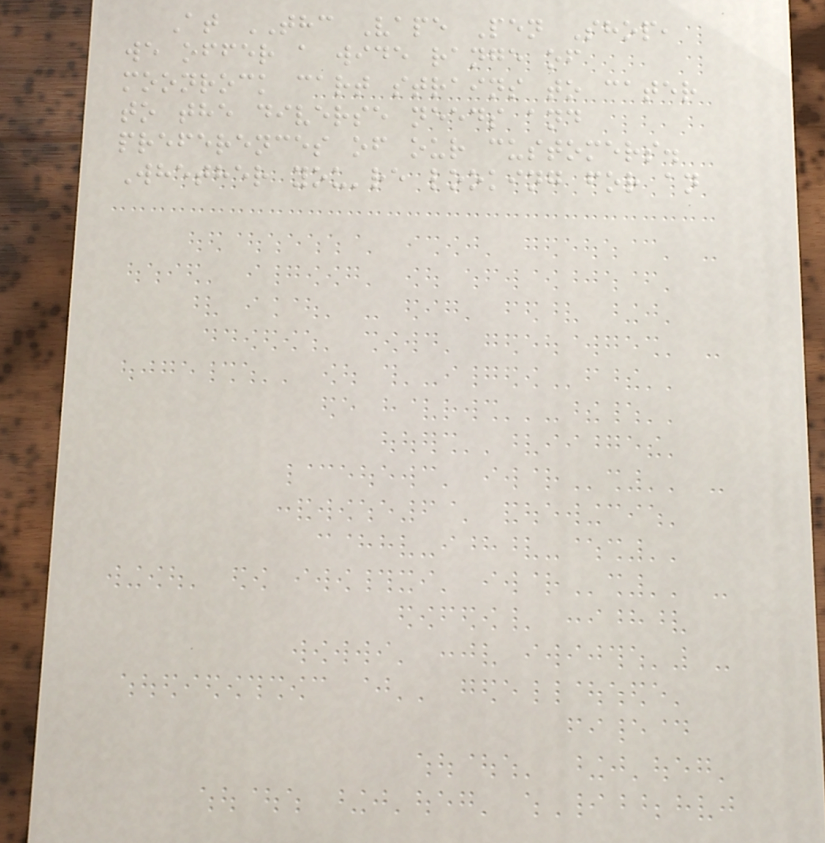At THC Vape Pen Shop,
we offer a wide range of
moonrock cart strains to cater
to the diverse needs and
preferences of our customers.
Whether you're looking for an
